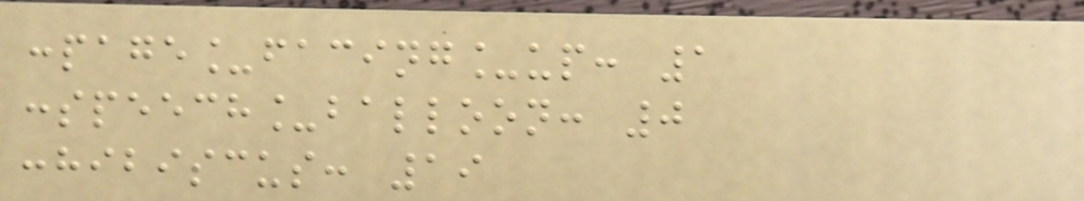:page_facing_up: 1
:speech_balloon: 0
:hibiscus: 19
